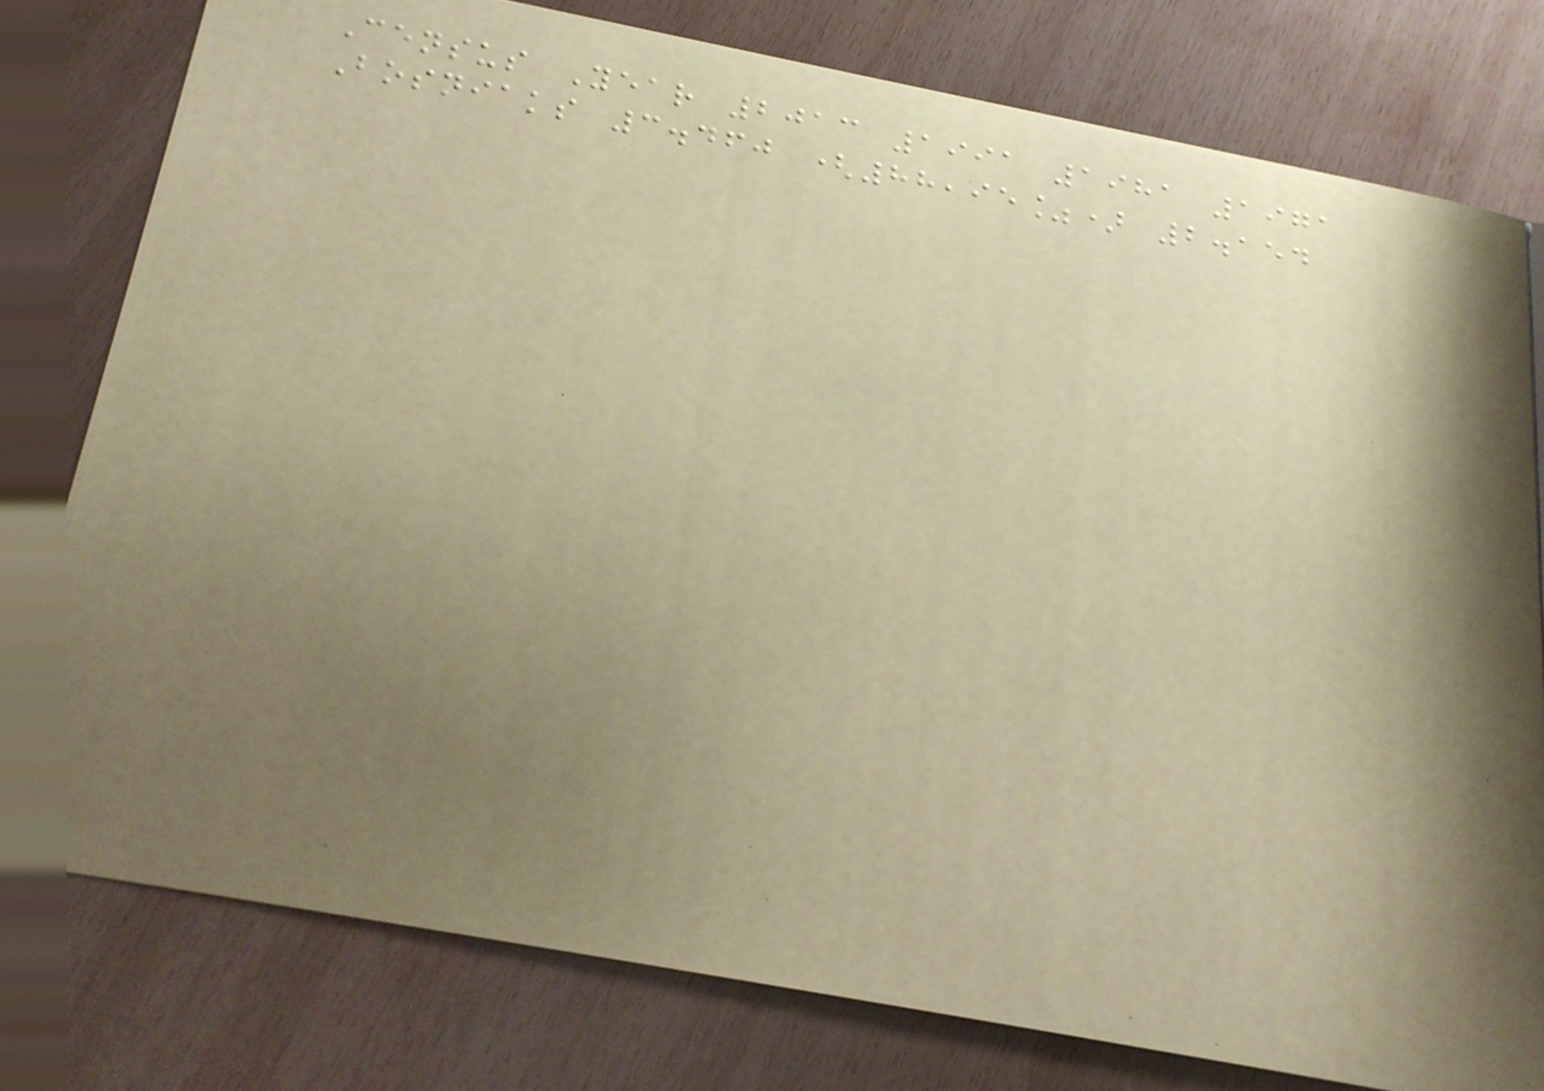Census Year 2013 1991 1981 1971
Bosniaks 3.460 (88,95%) 2.154
